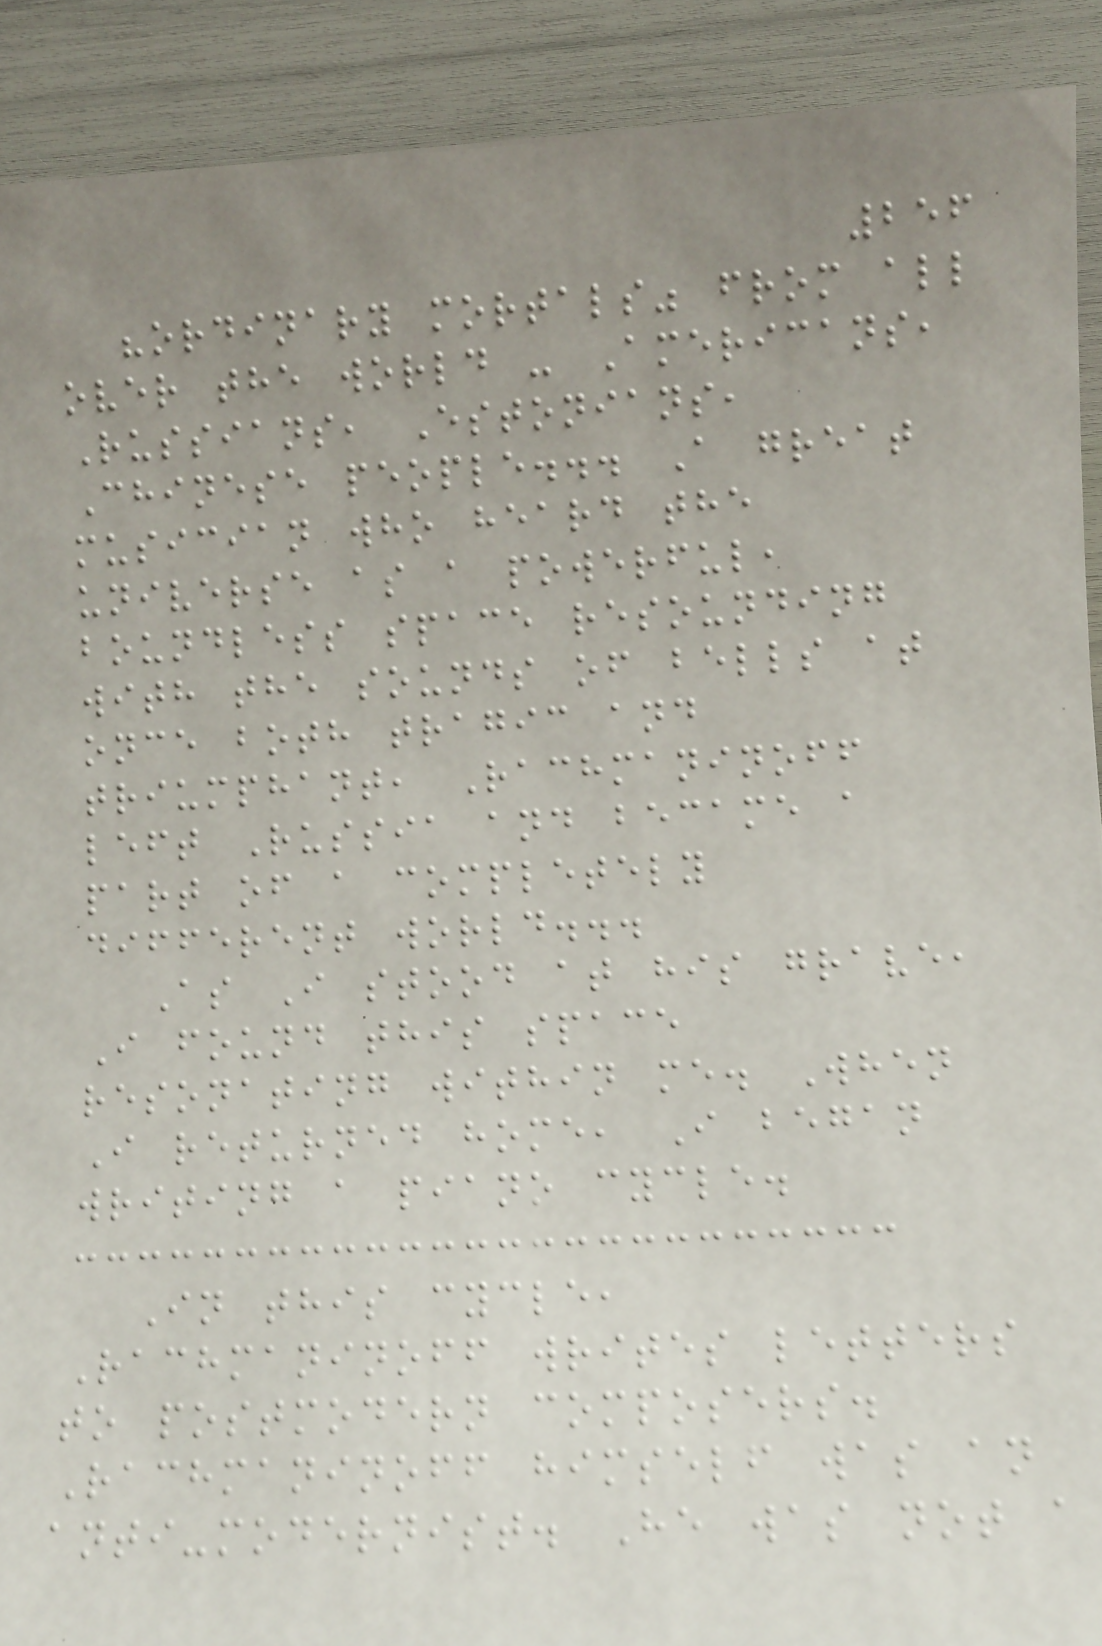256
"ordinary mortals" from all
over the world - Americans,
Russians, Estonians,
Chinese people... A great
musician who heard the
universe as a powerful,
boundless space resounding
with the sounds of bells at
once both tragic and
triumphant, Rachmaninoff
left Russia and became a
part of a completely
different world...
As I stood at his grave,
I found this space
resonating within me. When
I returned home, I began
writing a piano cycle.
In this cycle,
Rachmaninoff writes letters
to postmodern composers.
Rachmaninoff himself was an
anti-modernist. He was not a
